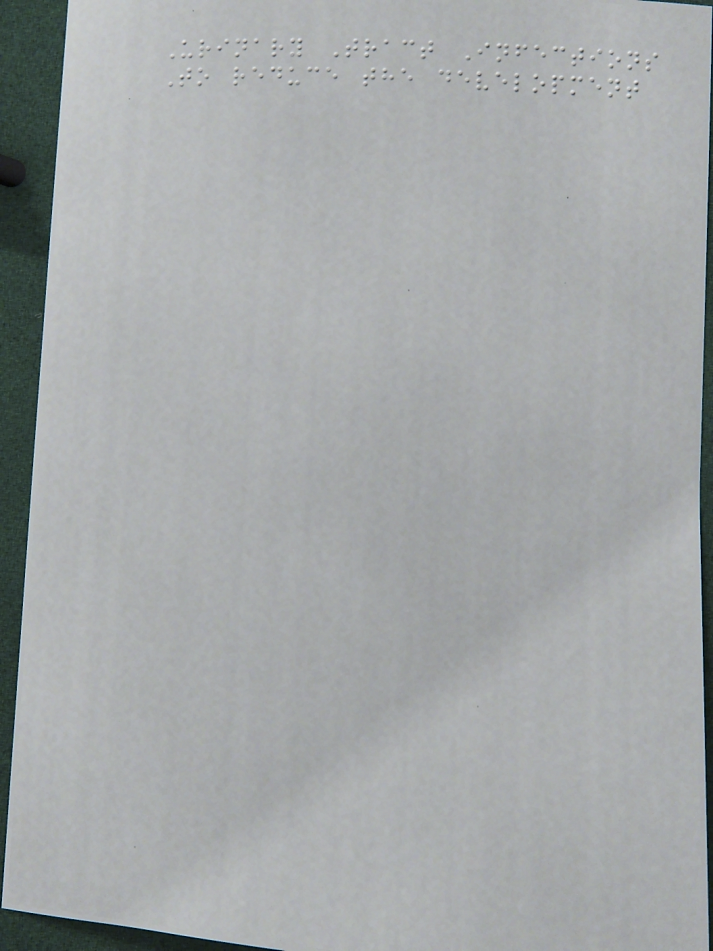Urinary Tract Infections
To reduce the development
